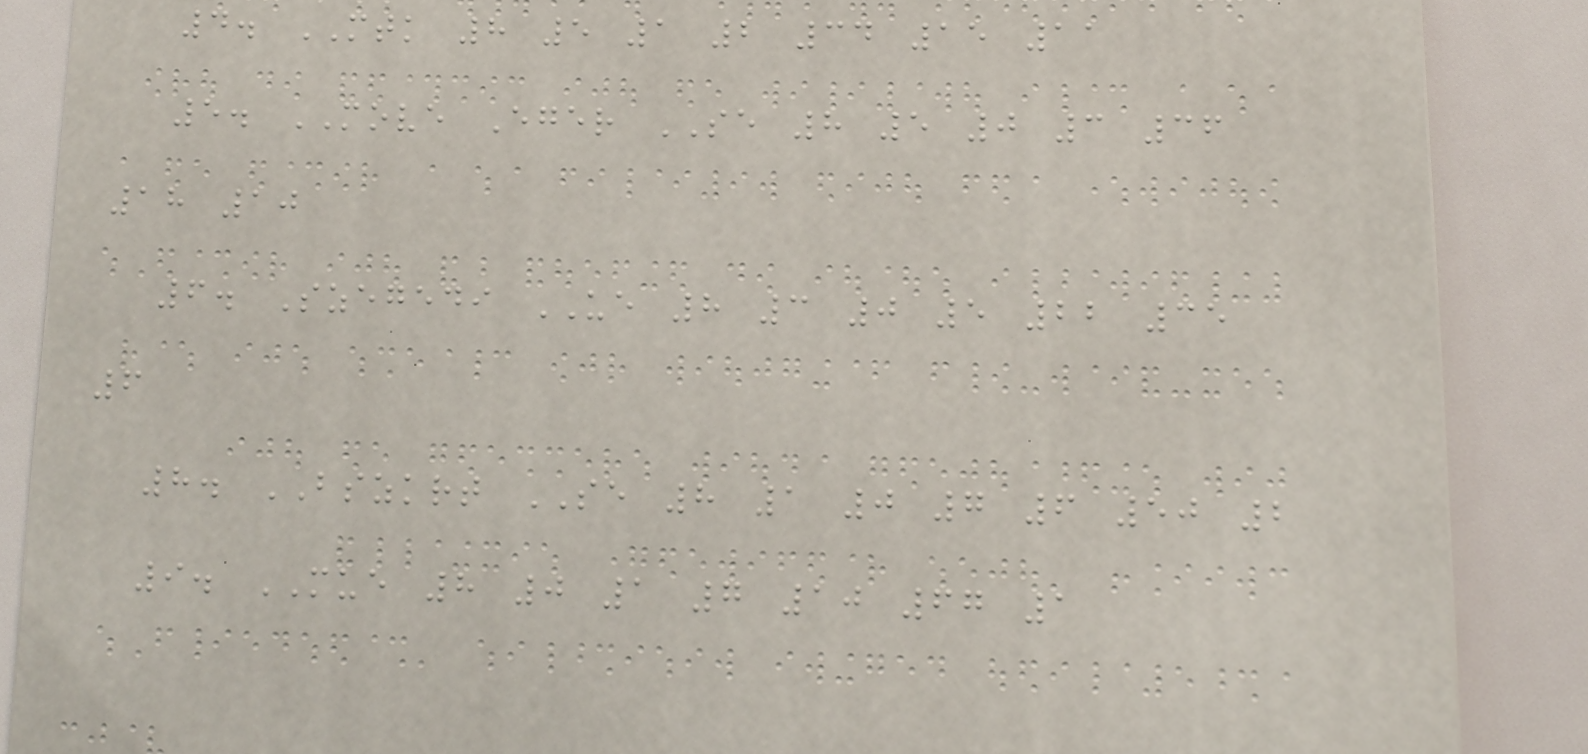4. MTK 8 5 1 2 34 15 11
5. MOVE Eger SE 8 5 0 3 36
18 10
6. Szegedi UE 8 3 0 5 22 35
6
8. BSZKRT SE 8 1 0 7 6 50 2
9. MUE 8 0 1 7 10 67 1
